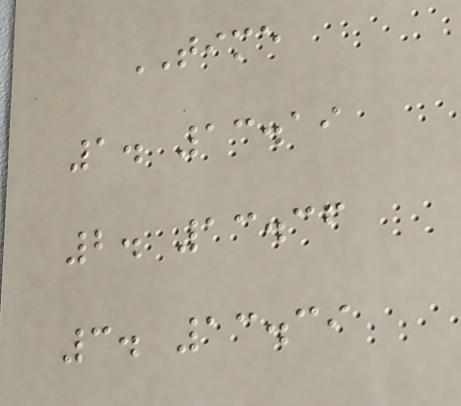TIME
1. 13.19
2. 13.36
3. 13.39
